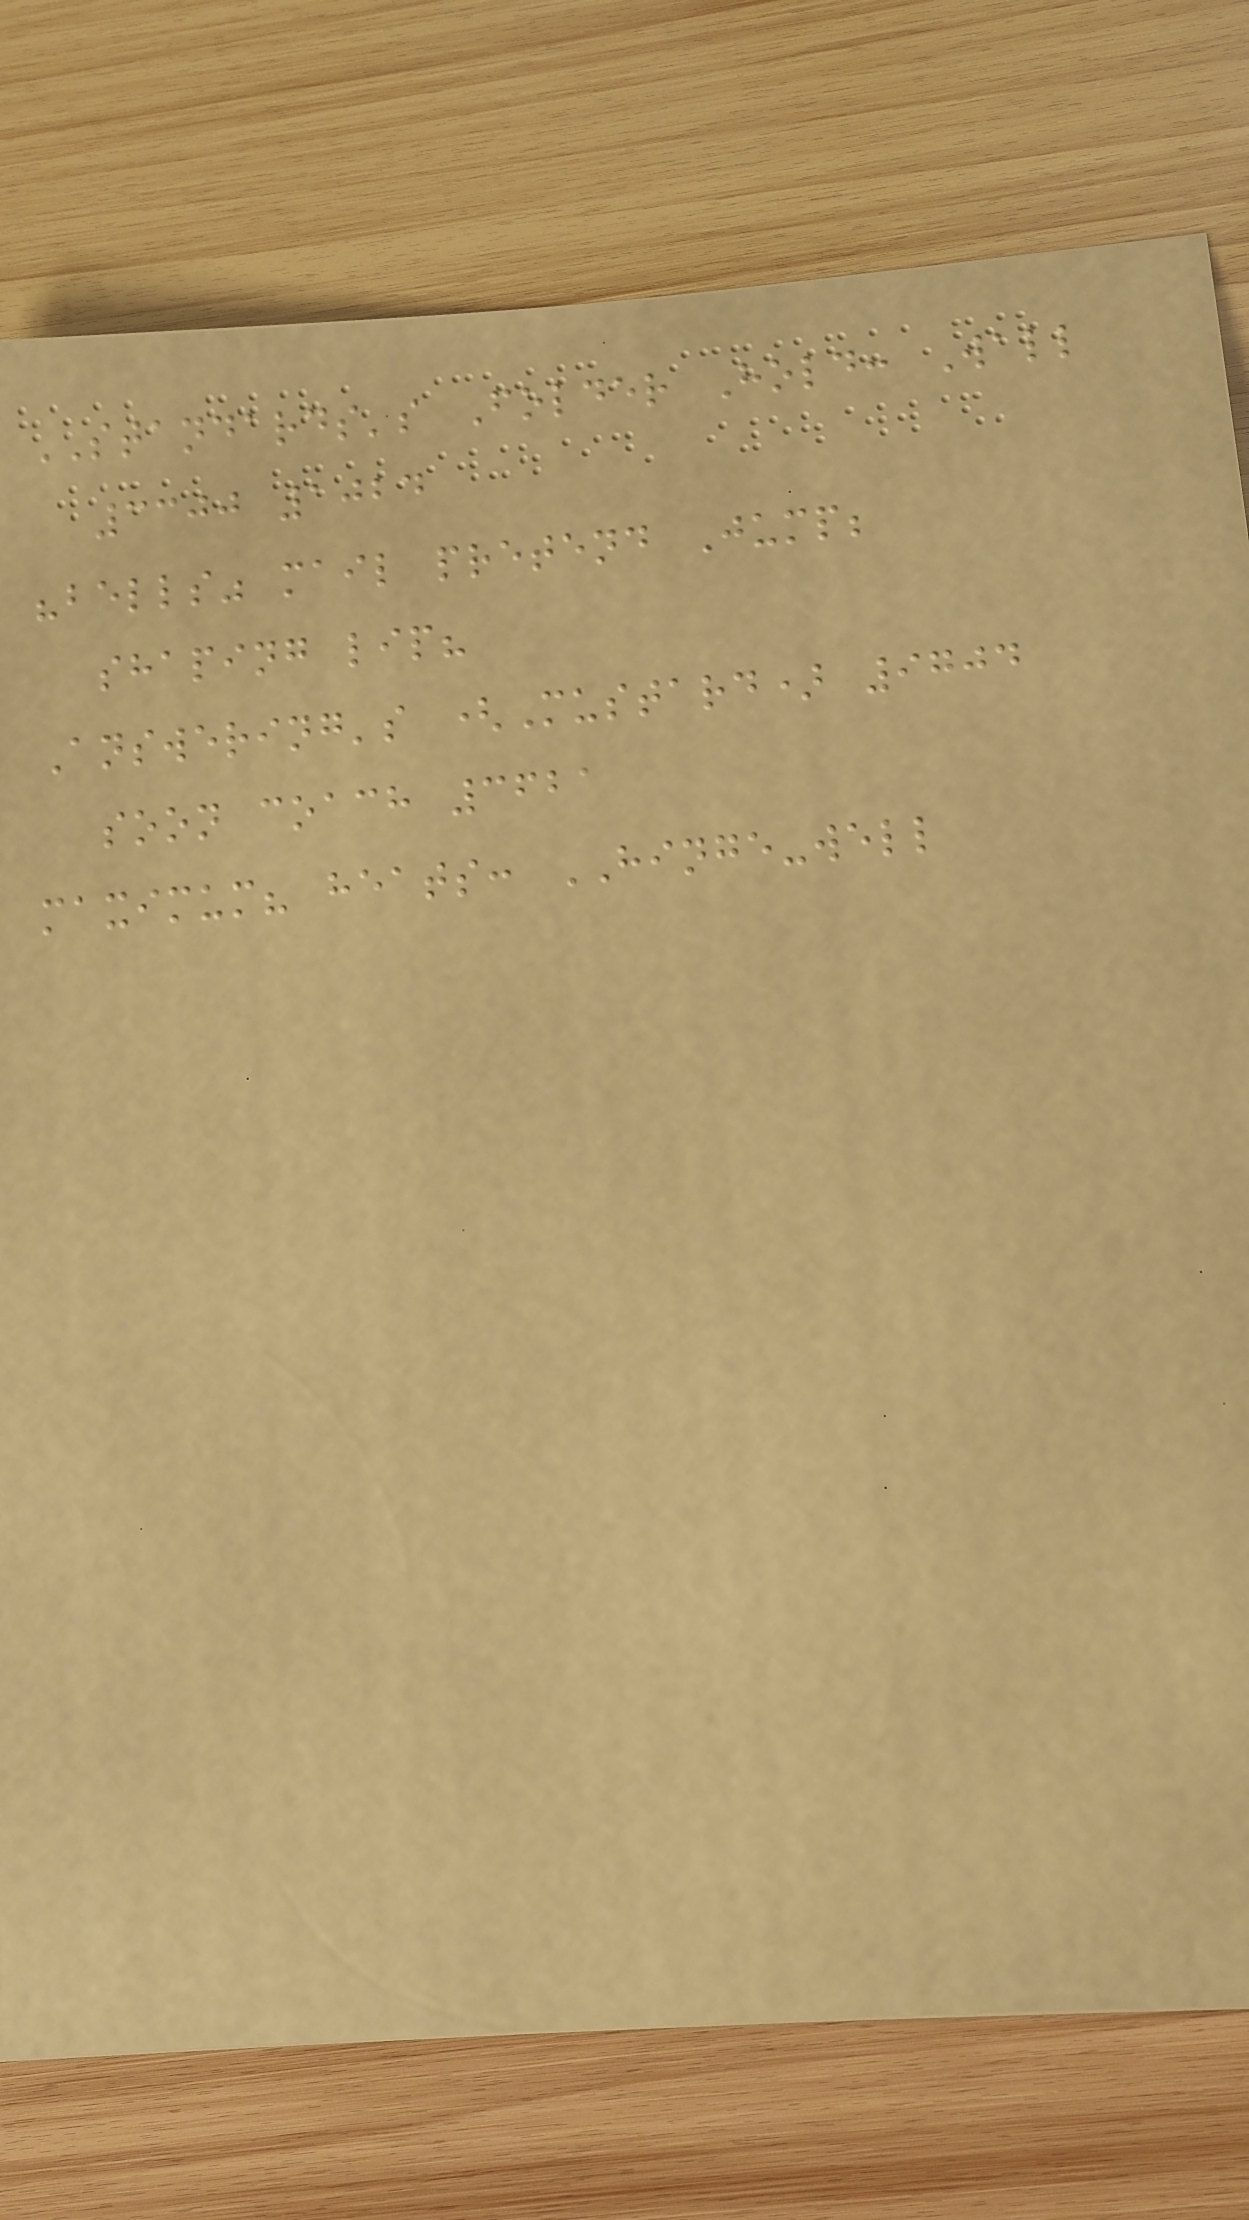STANDARDS's Folder Hold: Wall
3300 1024
"bells" mail pretend Jump;
shaping lip?
Answering's (Mustard) 9704
soon coach 3621
maximum? heats: HINGE-well
